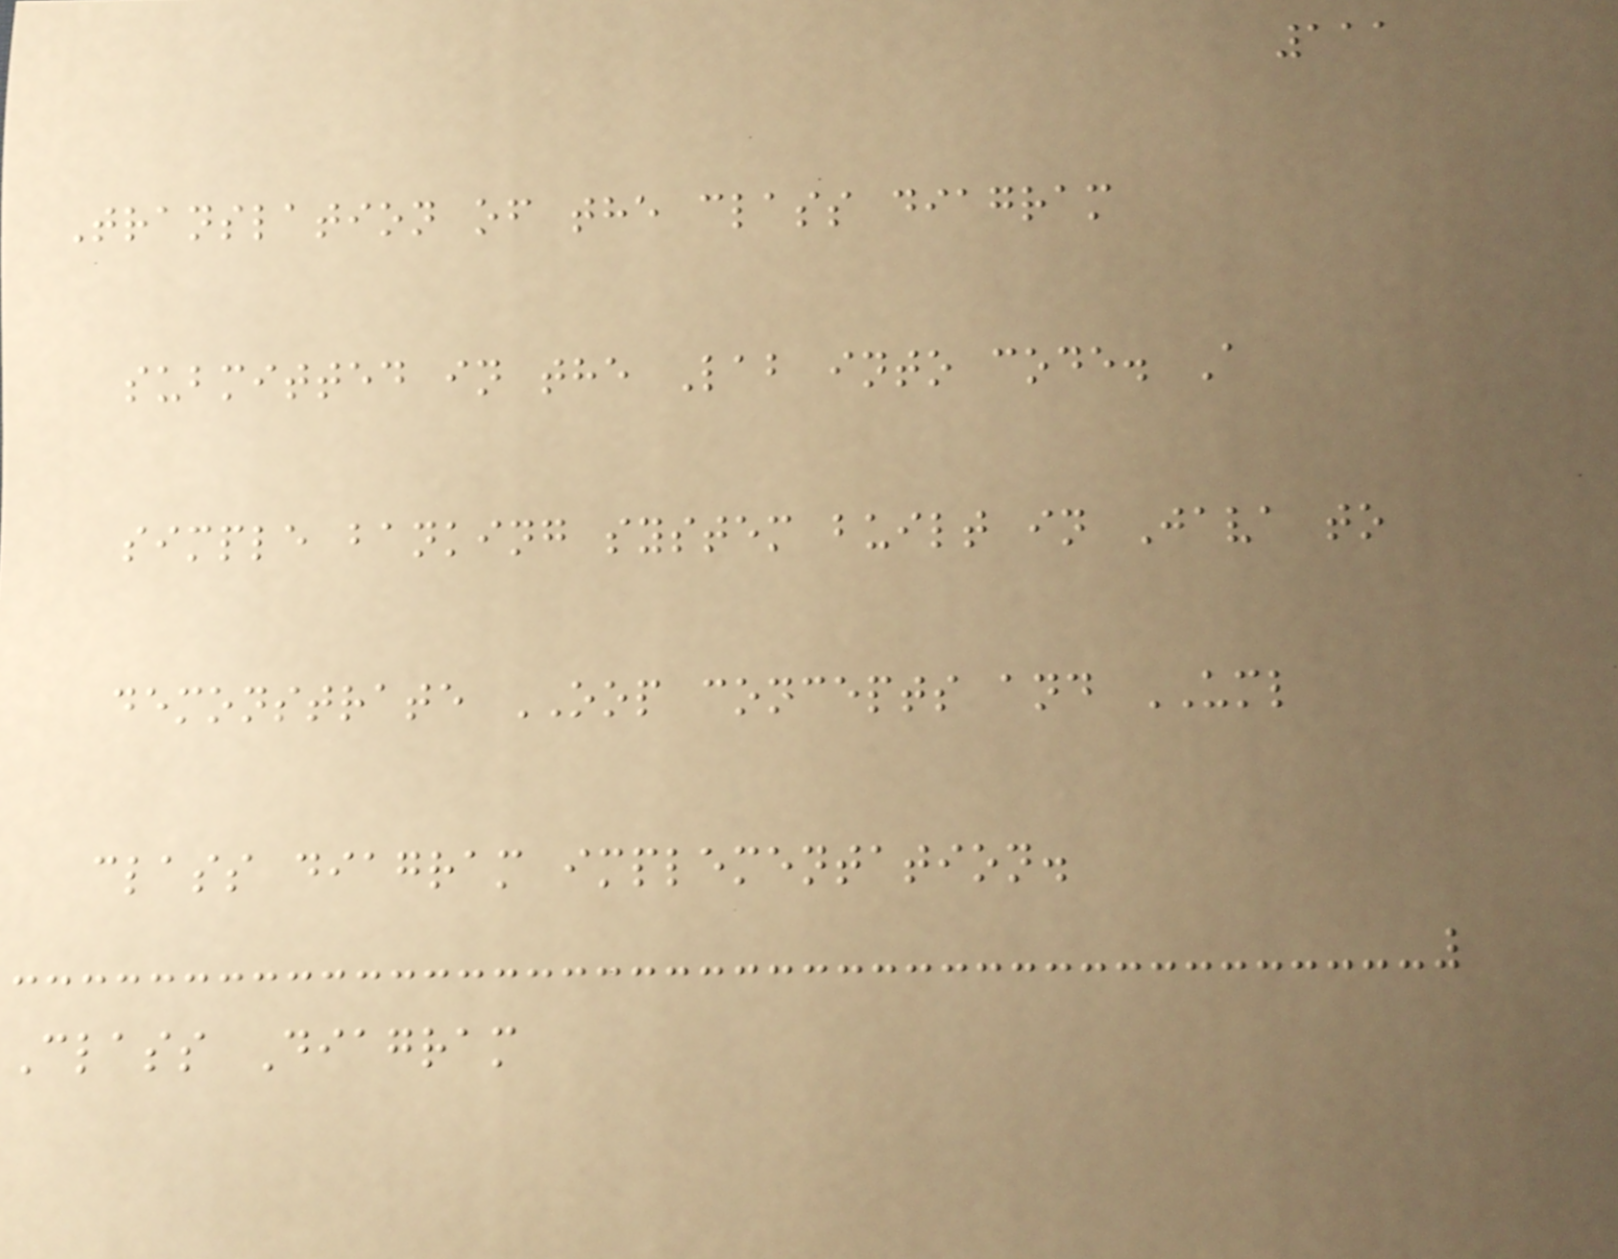111
Translation of the class diagram
submitted in the Lab into code. A
simple banking system built in Java to
demonstrate OOP concepts and UML
class diagram implementation.
Class Diagram
